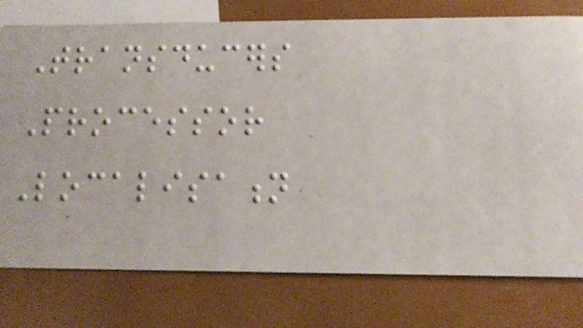Transducers
Processor
Localisation
